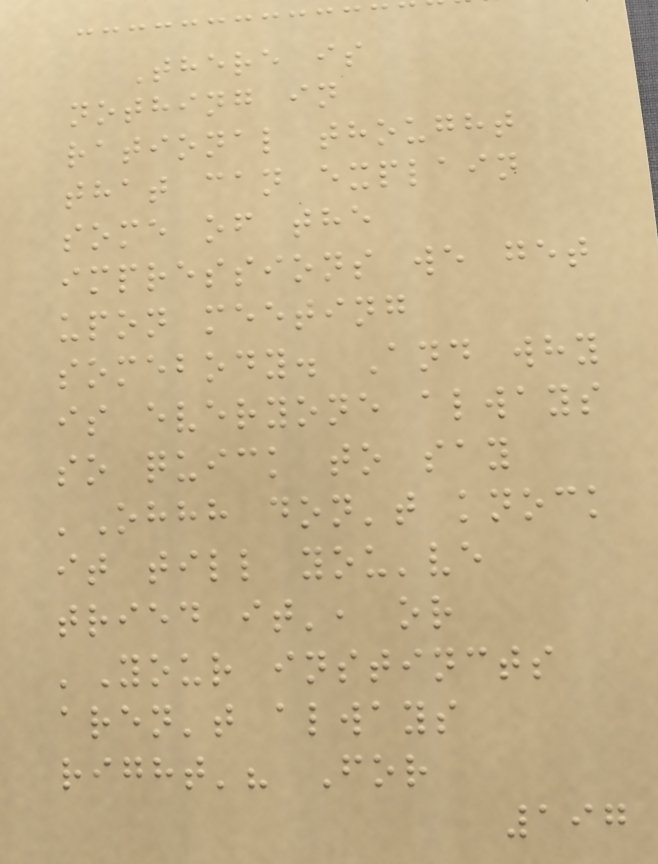There is
nothing in
rational thought
that can explain
some of the
impressions we get
upon meeting
somebody. And why
is everyone always
so quick to say
'Ohhh don't knock
it till you've
tried it', or
'Your instincts
aren't always
right'? For
197
